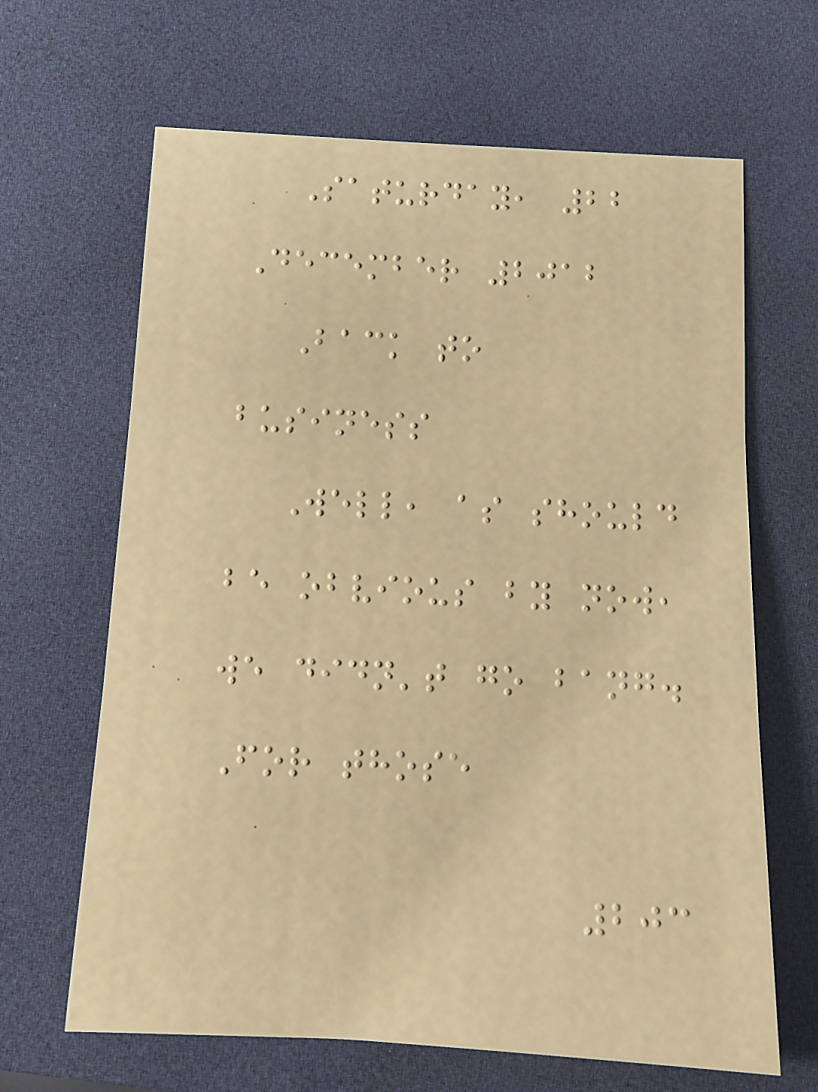Saturday, 22
December 2012
Back to
business
Well, as should
be obvious by now,
we didn't go bang.
For those
203
